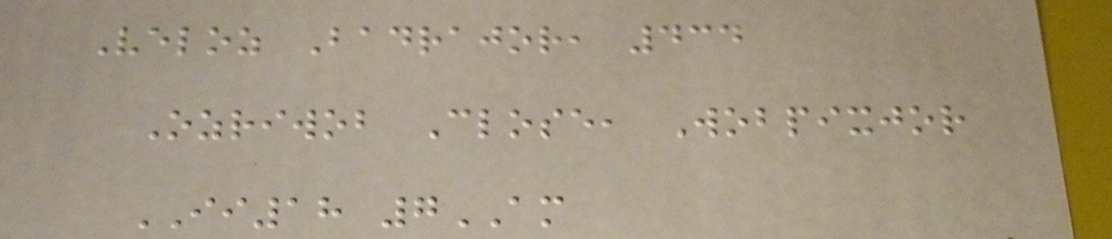Veloz Badrajor, 434
Ozriwob Close, Wobpixjor
II18 7AM
